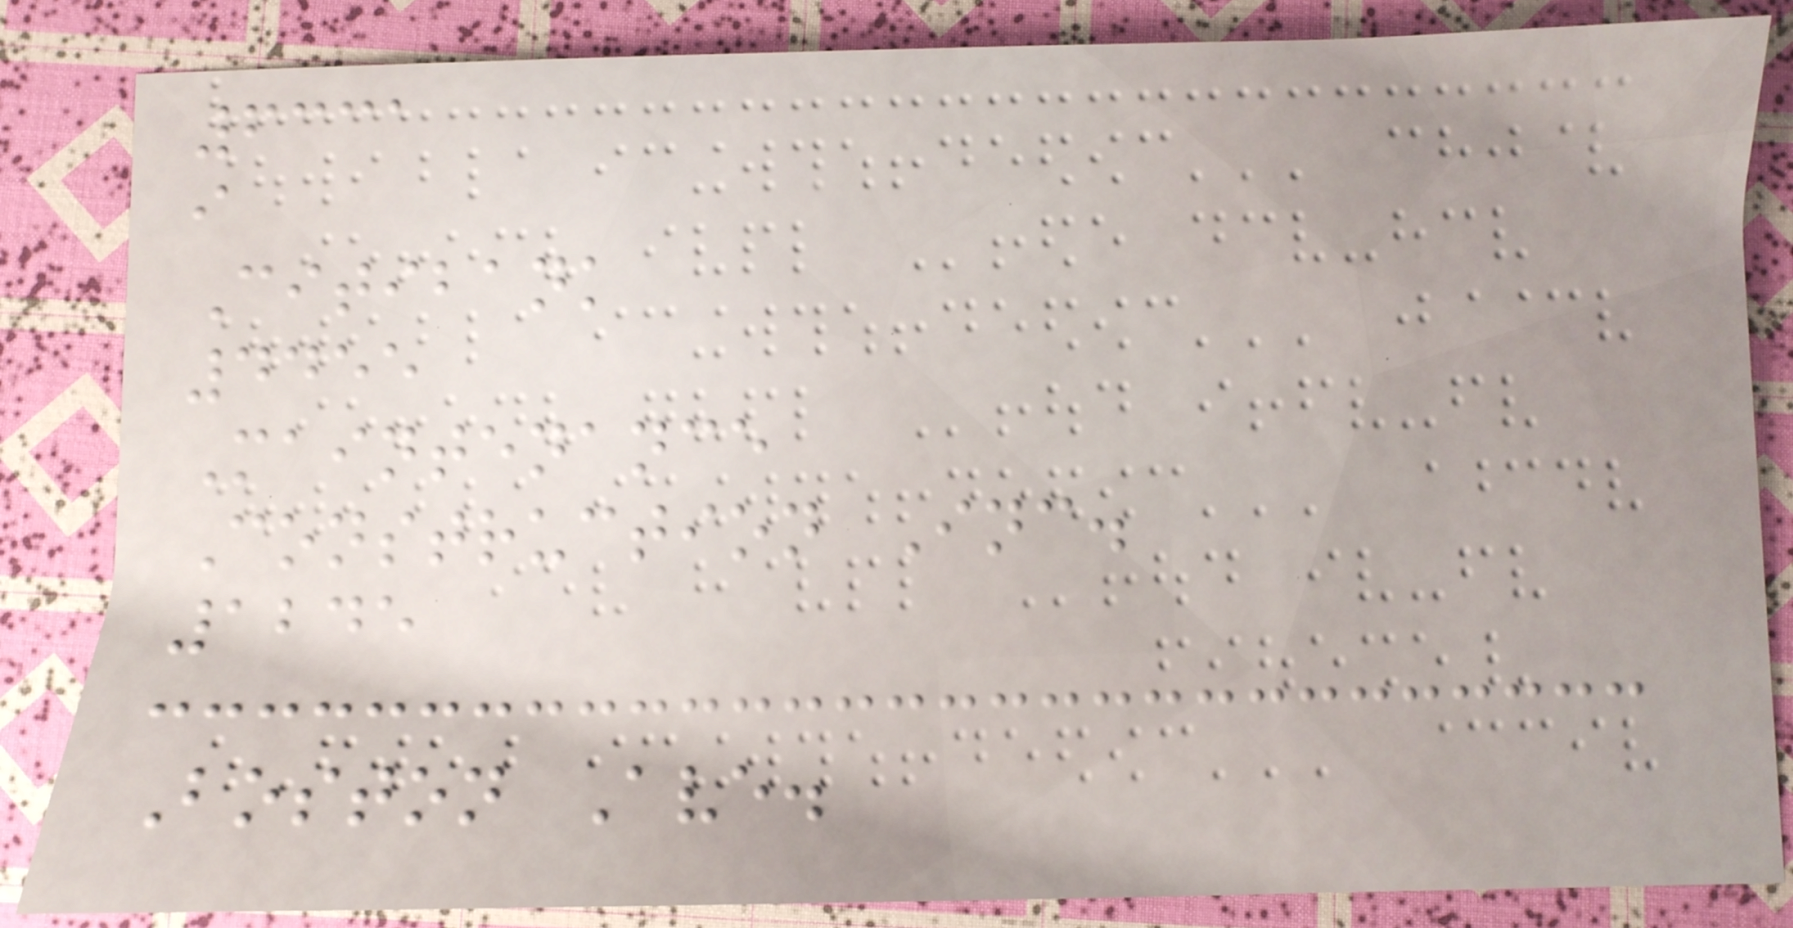6331
i
Citibank
4455
Maintenance
Construction Inc.
1245
Boston Ave.
